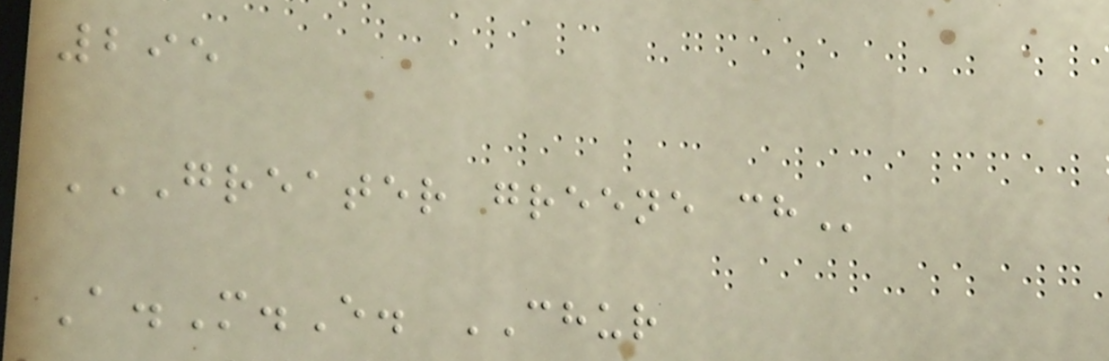295
GREATER GREENE CH
A.M.E. CHUR
